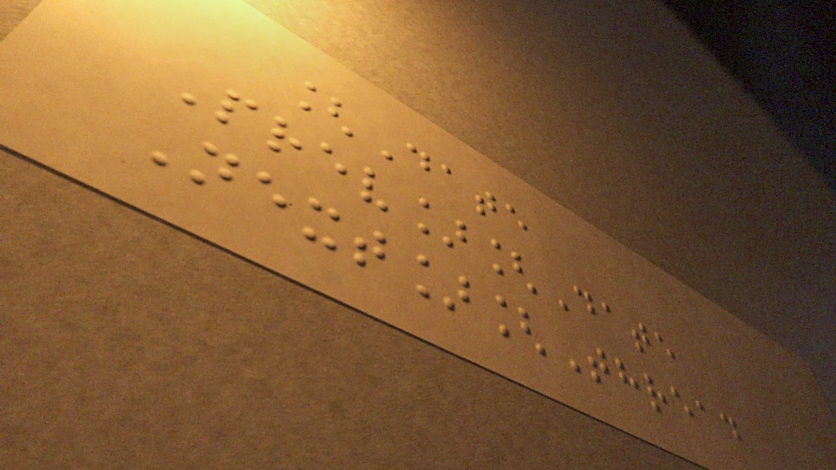[Date
Prev][Date
Next][Thread
